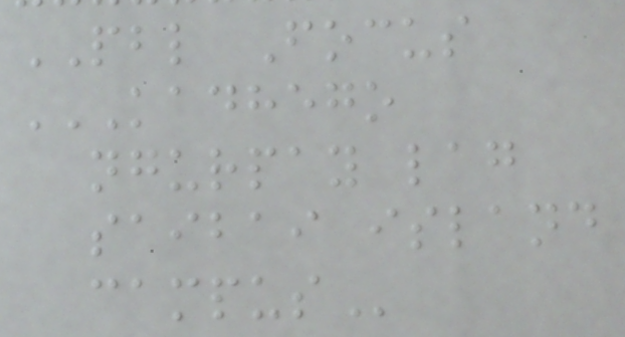PBL Focus
KADHEGO
NGURPAY LAG
SAIBAI ISLAND
CAMPUS
